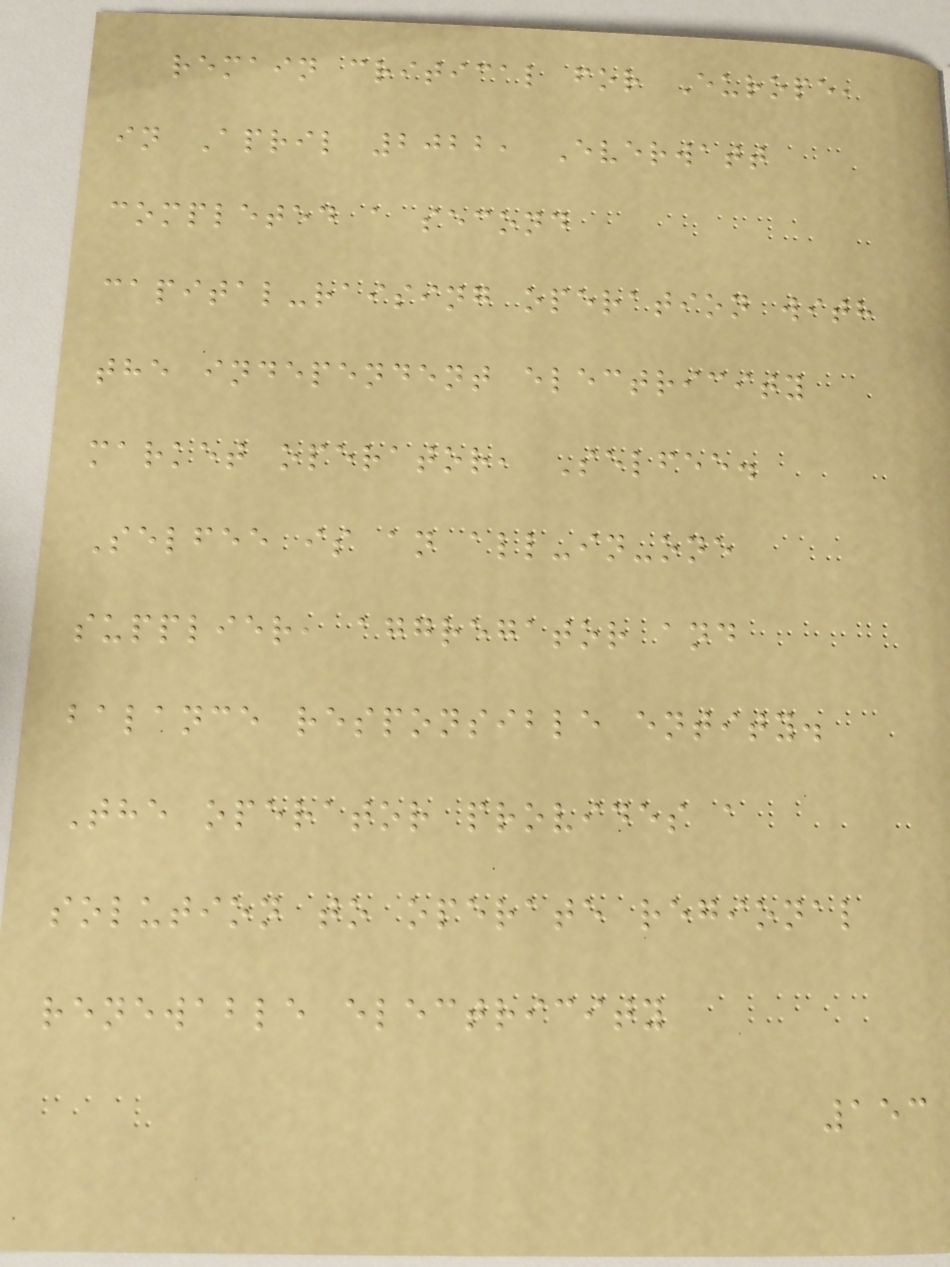remain critical for Europe,
in April 2022, Everwatt
completed a second
capital-raising operation with
the independent electricity
market operator, Selfee.
Selfee is an all-in-one
supplier, aggregator and
balance responsible entity.
The operator provides a
solution to operate regional
renewable electricity
153
